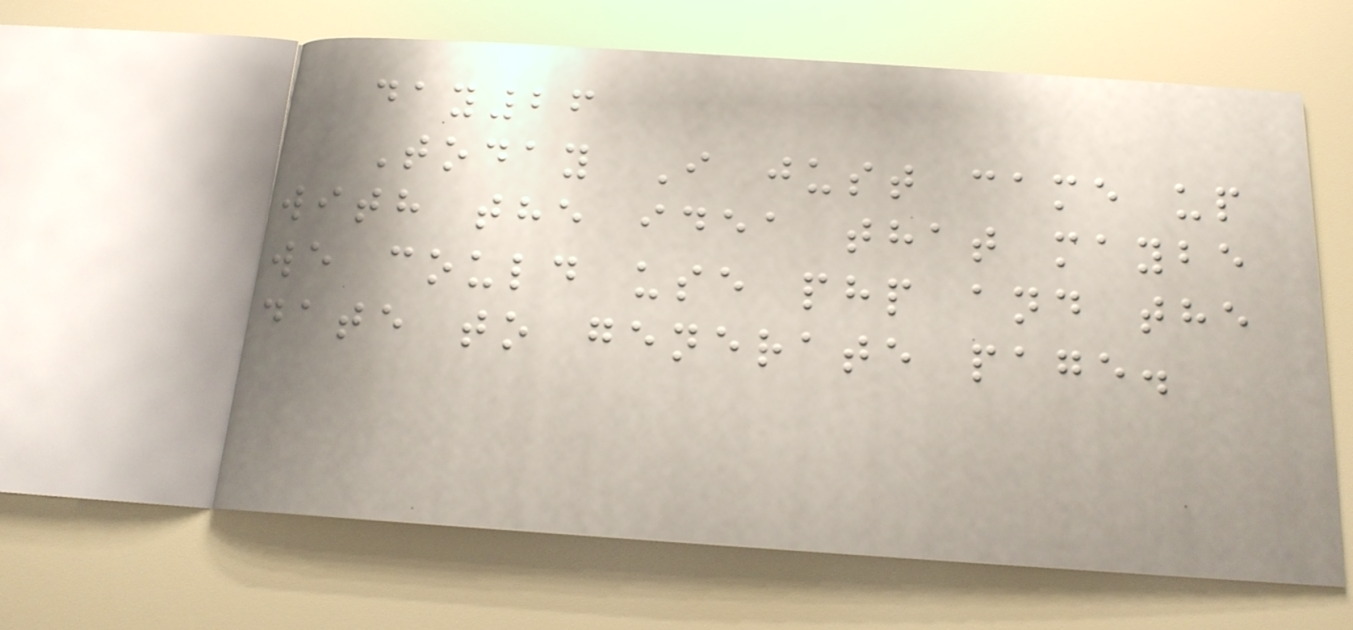day26
Today I just came up
with the idea that maybe
we could use php and the
date to generate page.
